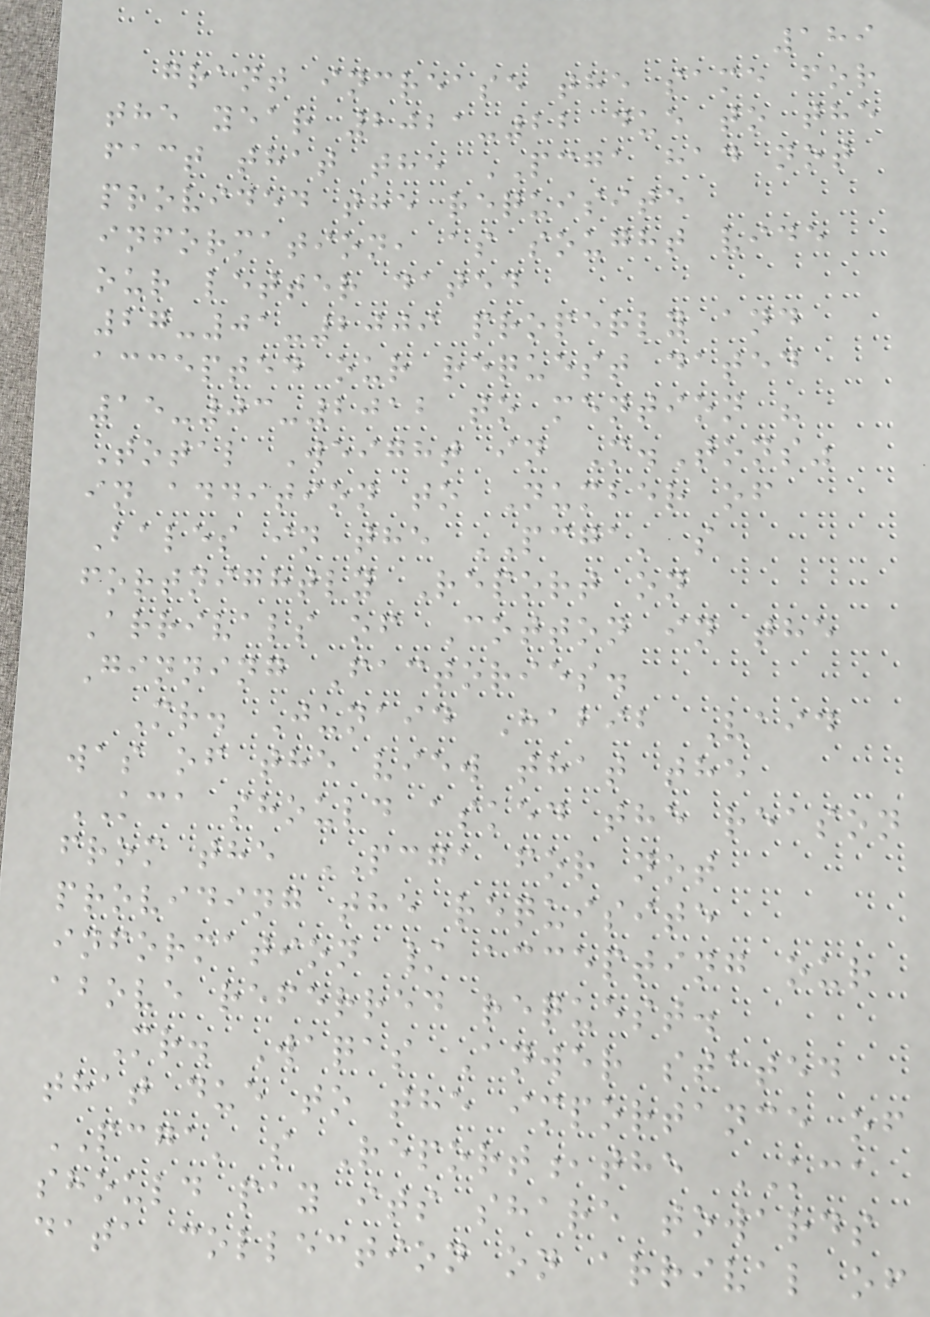189
grant increase the same for
the year 2021-22 due to the
fact that the PCGA had not
provided the requisite
information, as sought vide
our letter dated
27-01-2009 properly and
accepted our request dated
15-03-2012 to mention "
Total Weight in M.Tons"
in addition to Number of
Bales in the PCGA' s
fortnightly Report on
Arrivals of Cotton in the
Ginning Factories.
Mr. Junaid Habib Vaid
was of the view that the
KCA should asked the reason
from the PCGA for not
providing the requisite
information / accepting our
above referred request.
Mr. Waqas Anwer stated
that due to the importance of
PCGA' s Report,the KCA
should pay its share towards
data collection on arrival of
